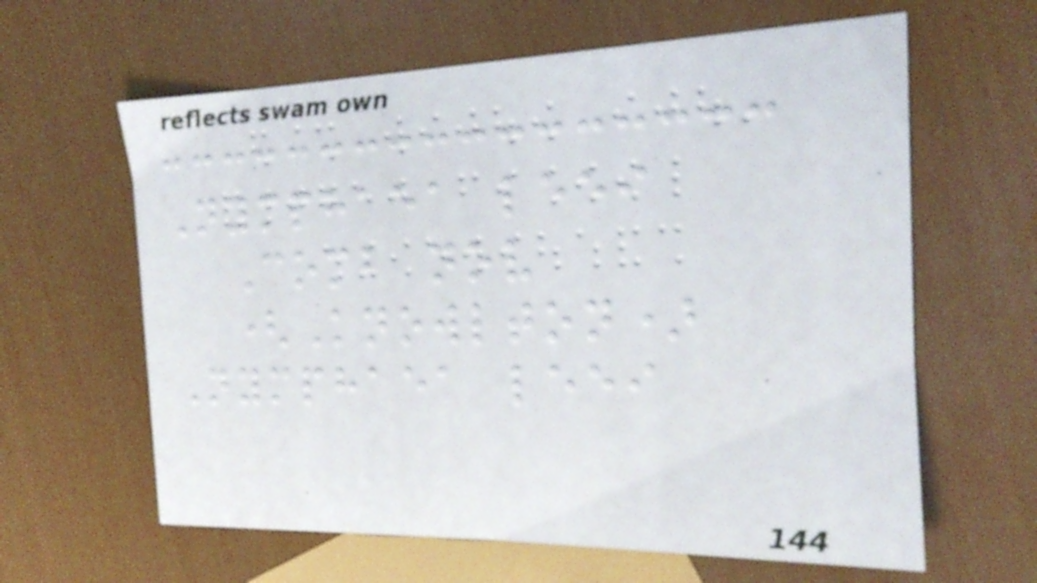Nymphaea leei
Comb nov
(Knowlton)
Nymphaea leei
